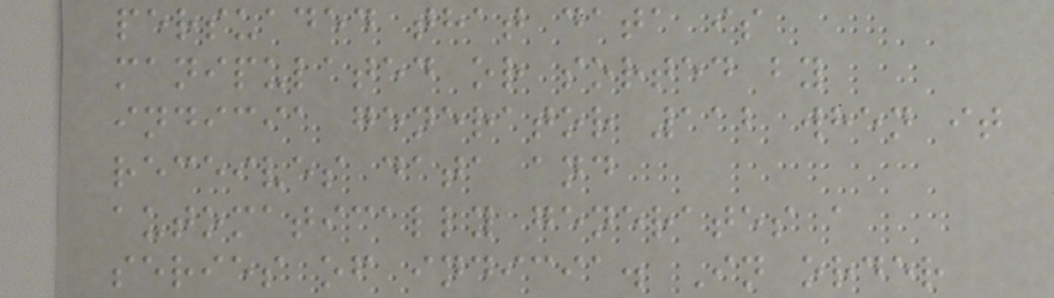persuaded that data is
manipulated or sorted by
indicia generator 112 when it
receives data and
automatically generates a
series of indicia. In order
